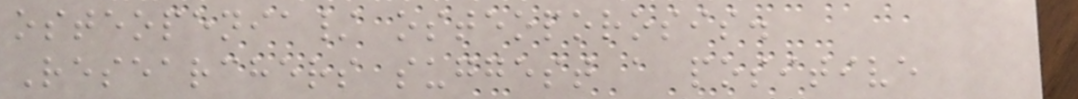osteopenia/ osteoporosis.
Researchers suggest a positive
